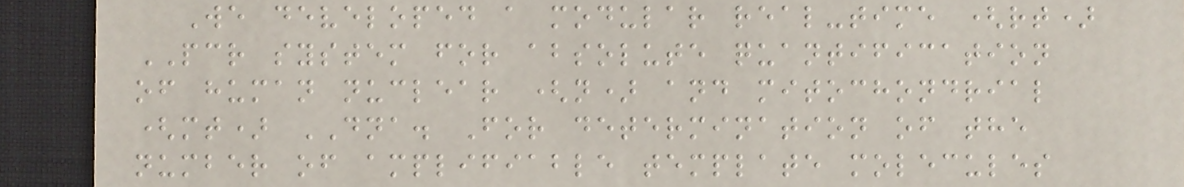We developed a modular real-time (rt)
PCR system for absolute quantification
of human nuclear (n) and mitochondrial
(mt) DNA. For determination of the
number of amplifiable template molecules
